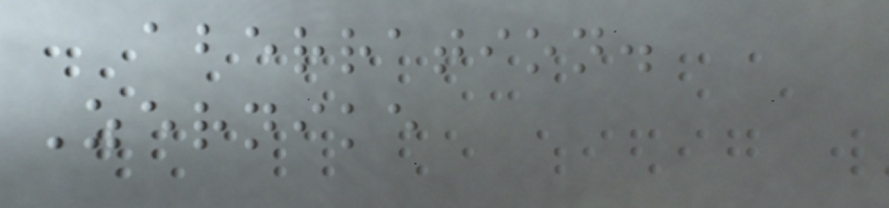aberration.
Zernike
